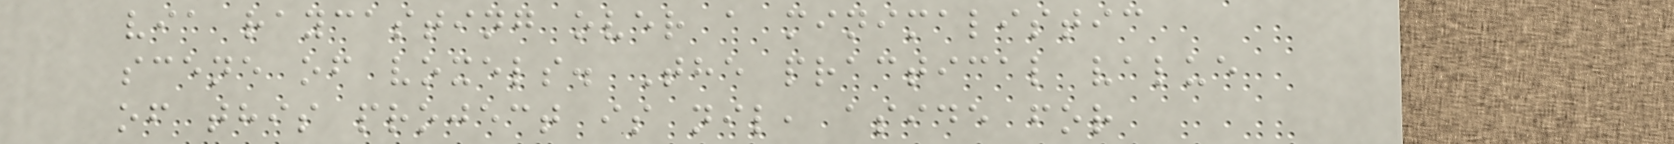via raycasting over a minimalistic
scene of voxels. The practical value
of this project is nil, aside for
